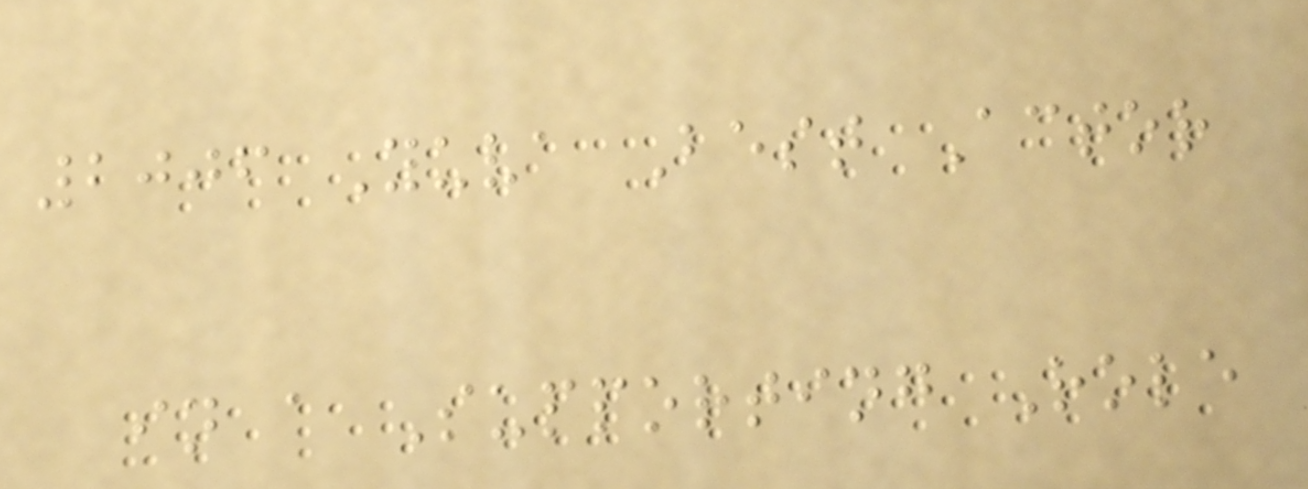2006 Yuva Best Actor
in a Supporting Role
